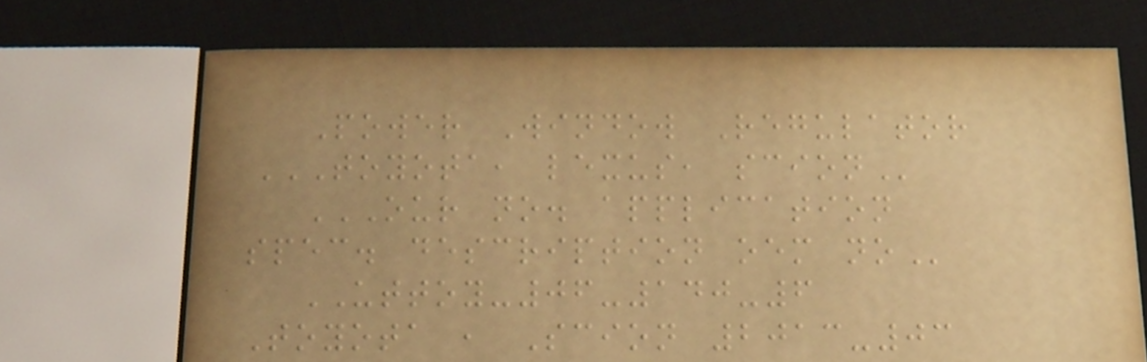Power Window Regulator
TOYOTA, LEXUS, SCION
OUR NO. APPLICATION
SPEC. DESCRIPTION OEM NO
UTTOY-06-140-6
Toyota , Scion 2013-03
